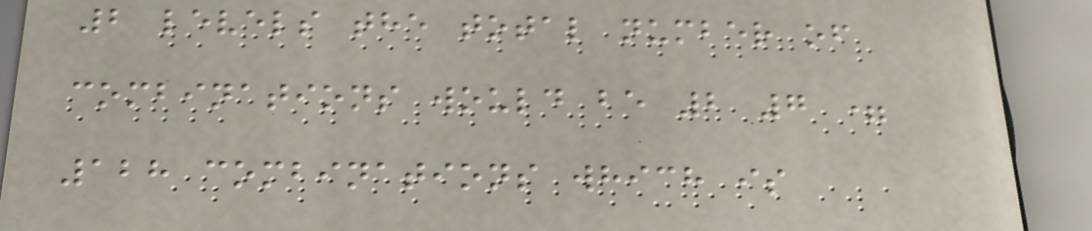2 levels the total number of
combinations would be 2 7 =
128 combinations which is
